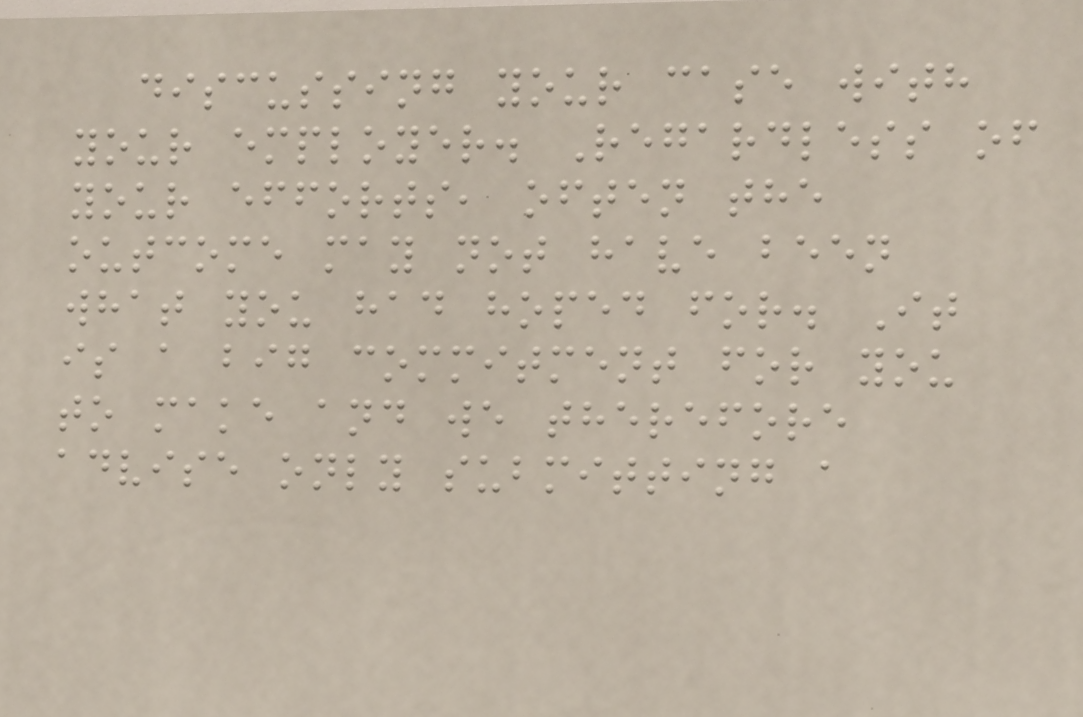discussing your case with
your employer. Regardless of
your efforts, often the
outcome may not have been
what you had hoped for. It
is a big commitment for you
to make and we therefore
advise only submitting a
